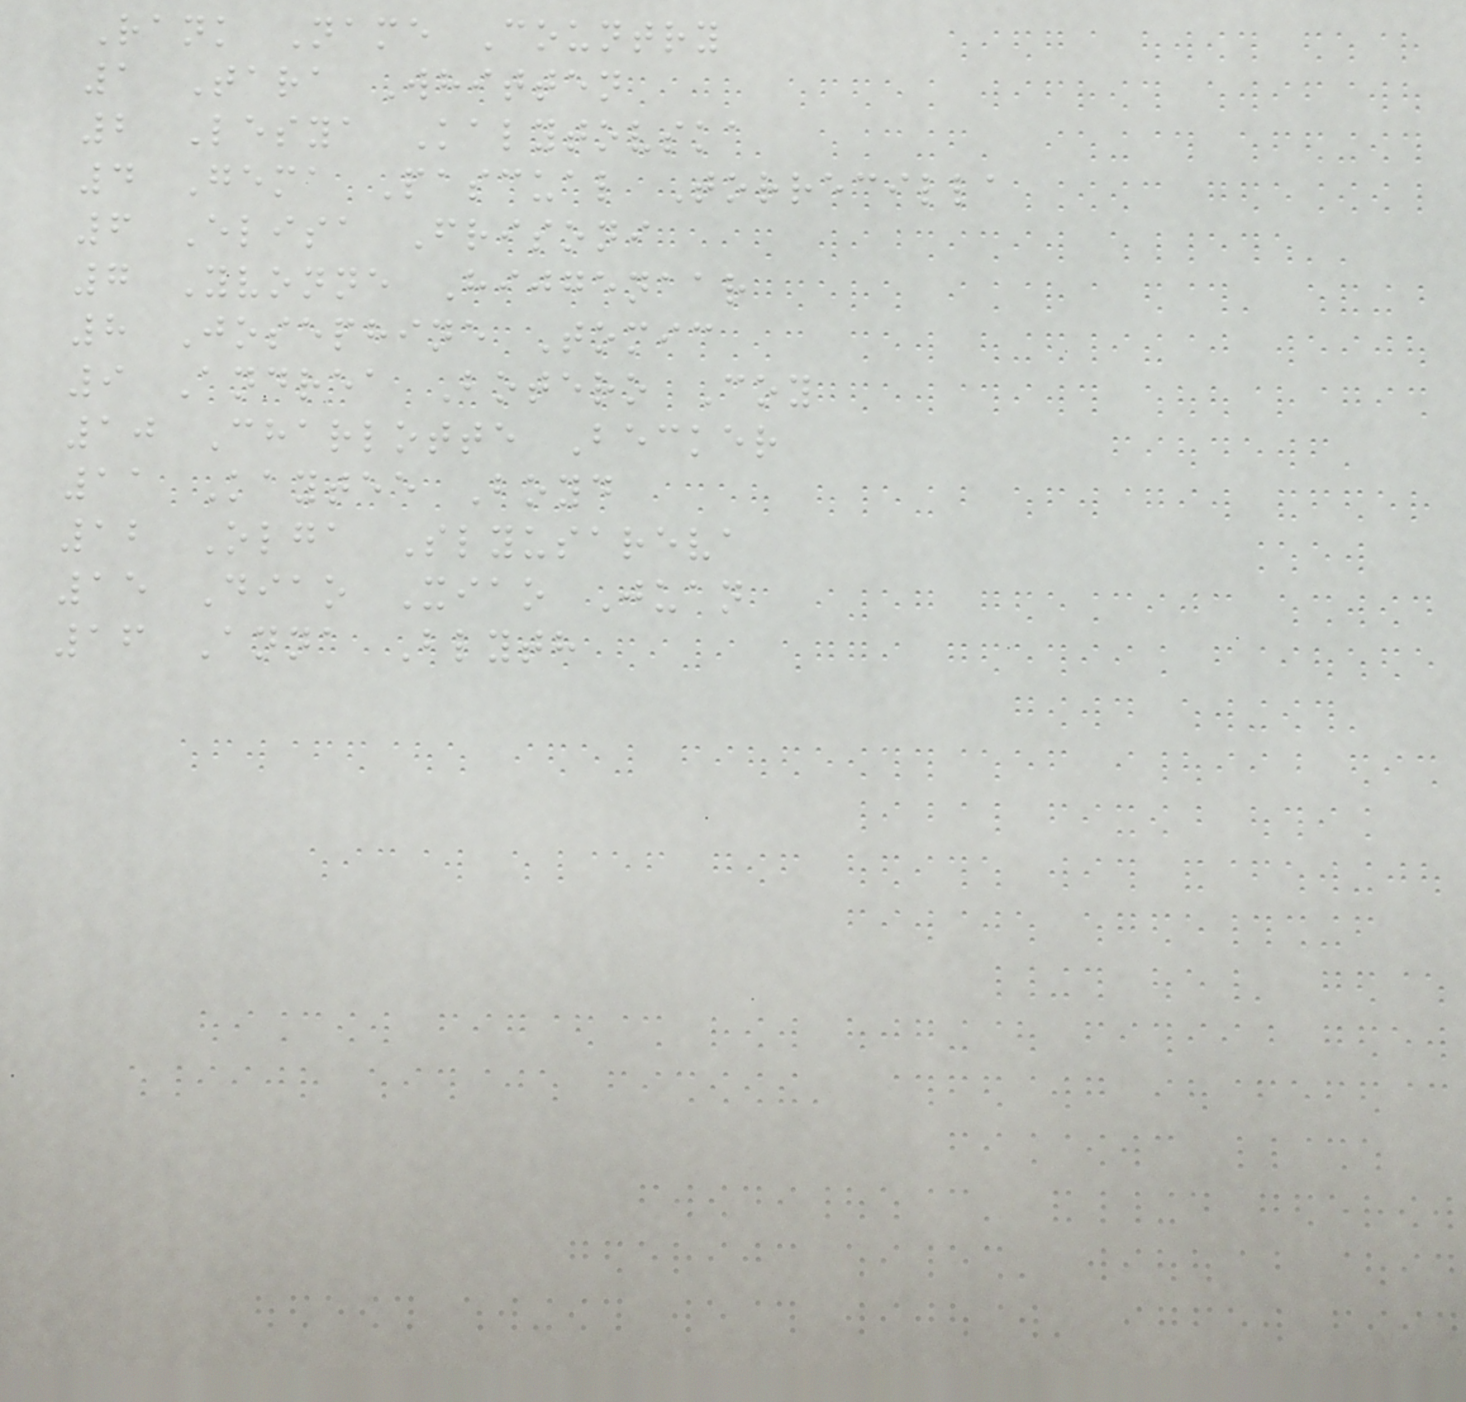Rank Name Country
1 Tara Whitten
2 Lesya Kalytovska
4 Gema Pascual Torrecilla
6 Elisa Frisoni
7 Yvonne Hijgenaar
8 Josephine Tomic
9 Andrea Botero Coy
10 Charlotte Becker
11 Kaytee Boyd
12 Olga Slyusareva
15 Diao Xiao Juan
16 Anna Blyth
